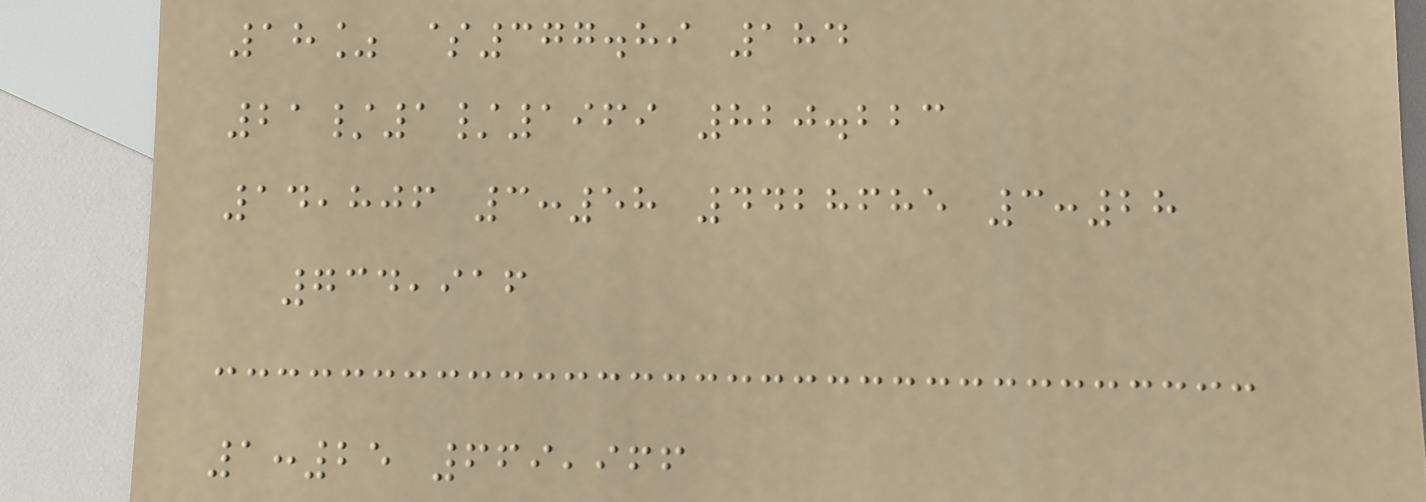18% $377.89 184
21/1/1969 820.223
14,806 3:58 4428685 3:28
734,916
1:25 669,966
